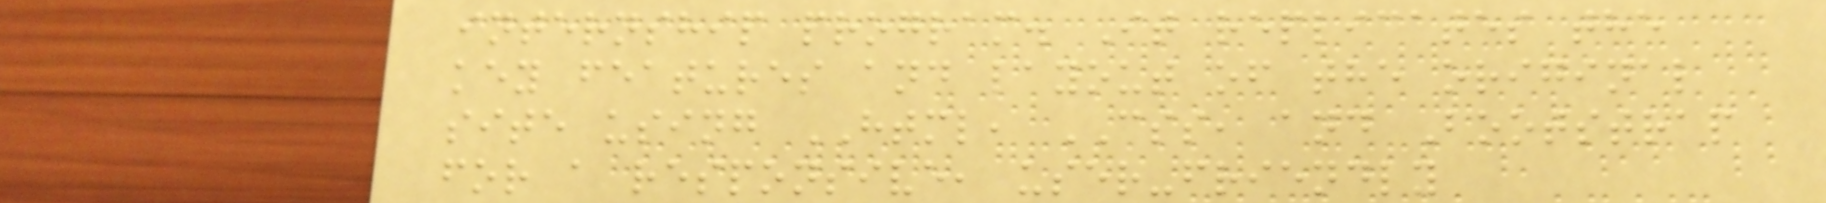internship program. It replicates the
key features and layout of the original
site using HTML, CSS, and Bootstrap
for a responsive, user-friendly
